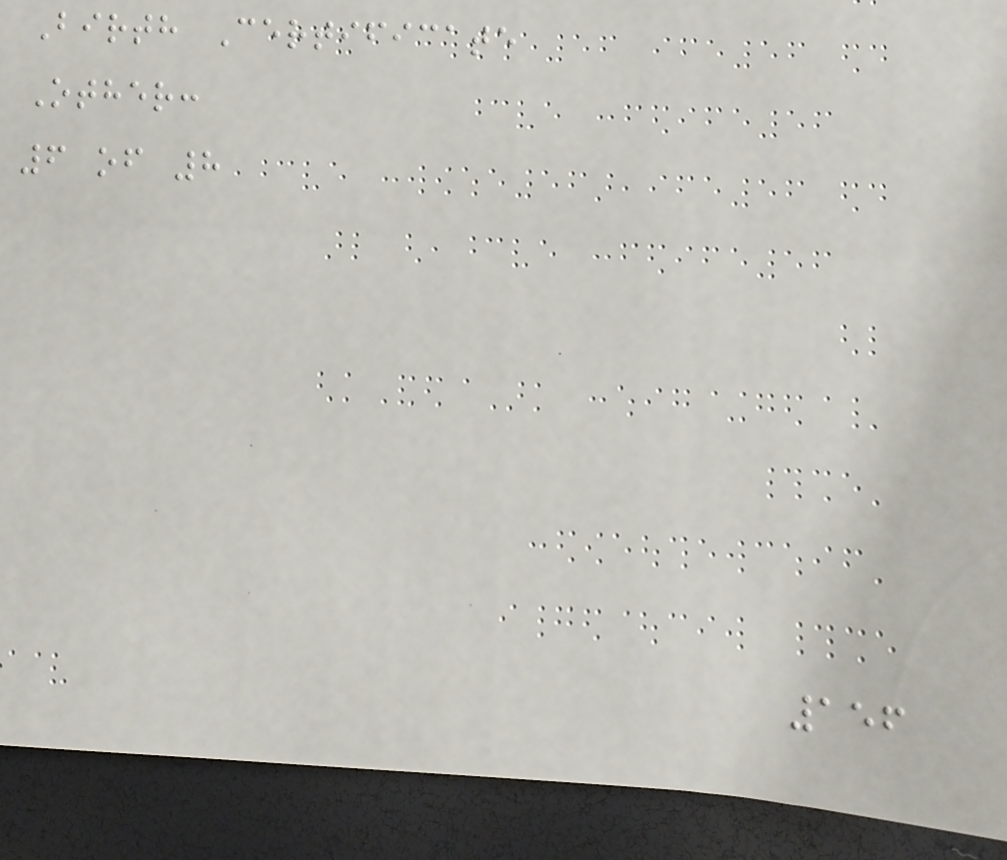Birth Certificate
Other:
6 of 8
156
